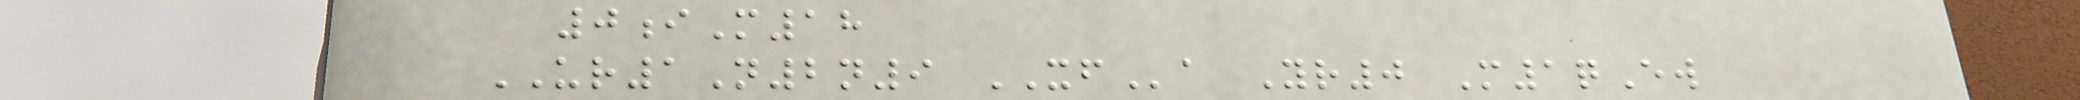0iM18
UR1N2n9 XFa Yr0 M1qEw
